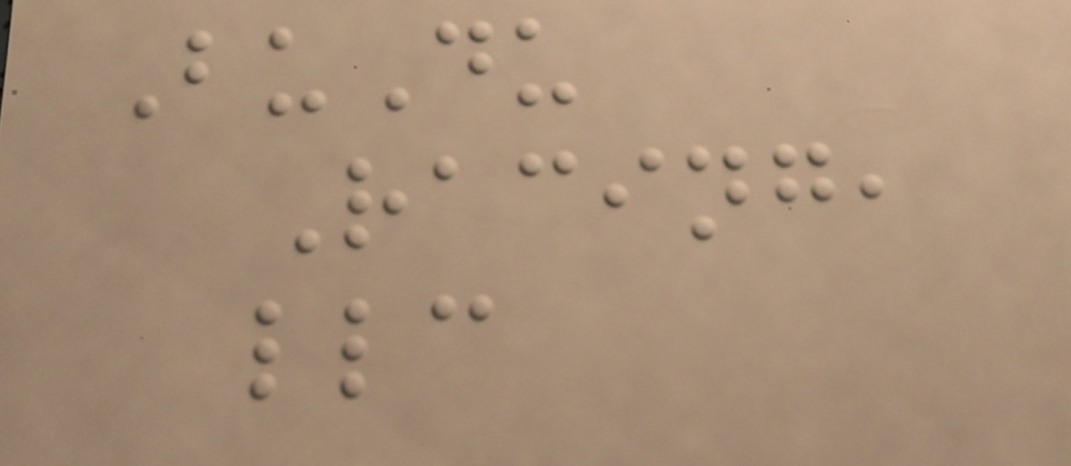BuDu
Racing,
llc
